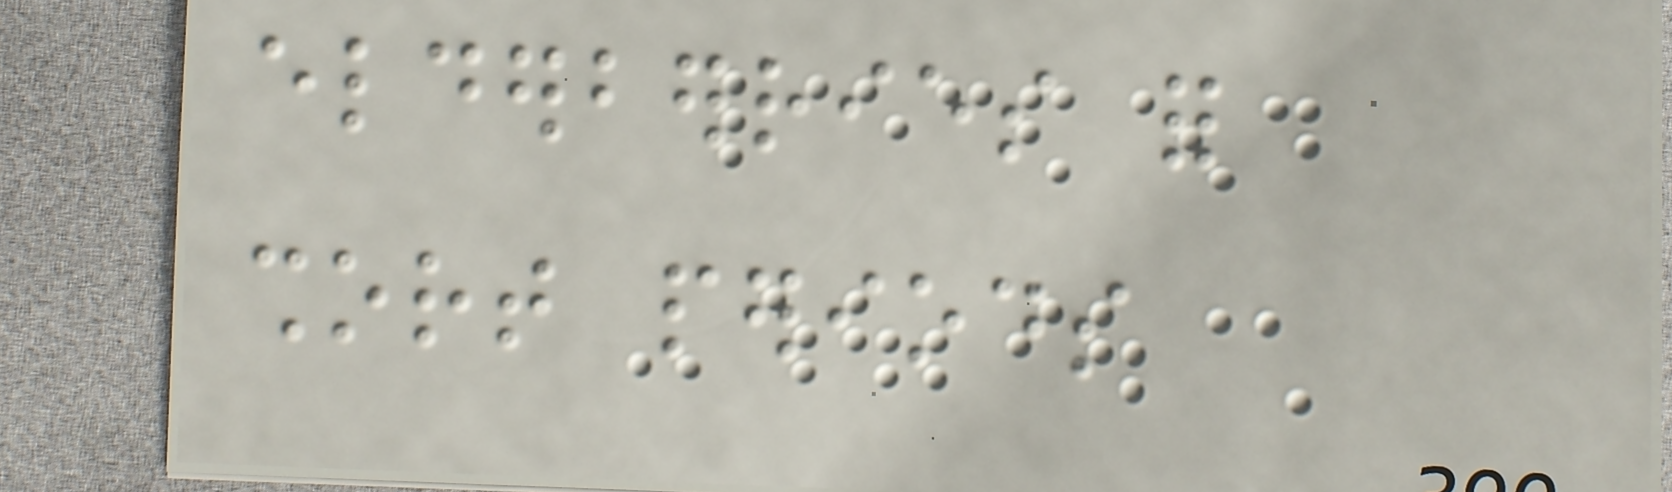elderberries for
short periods
